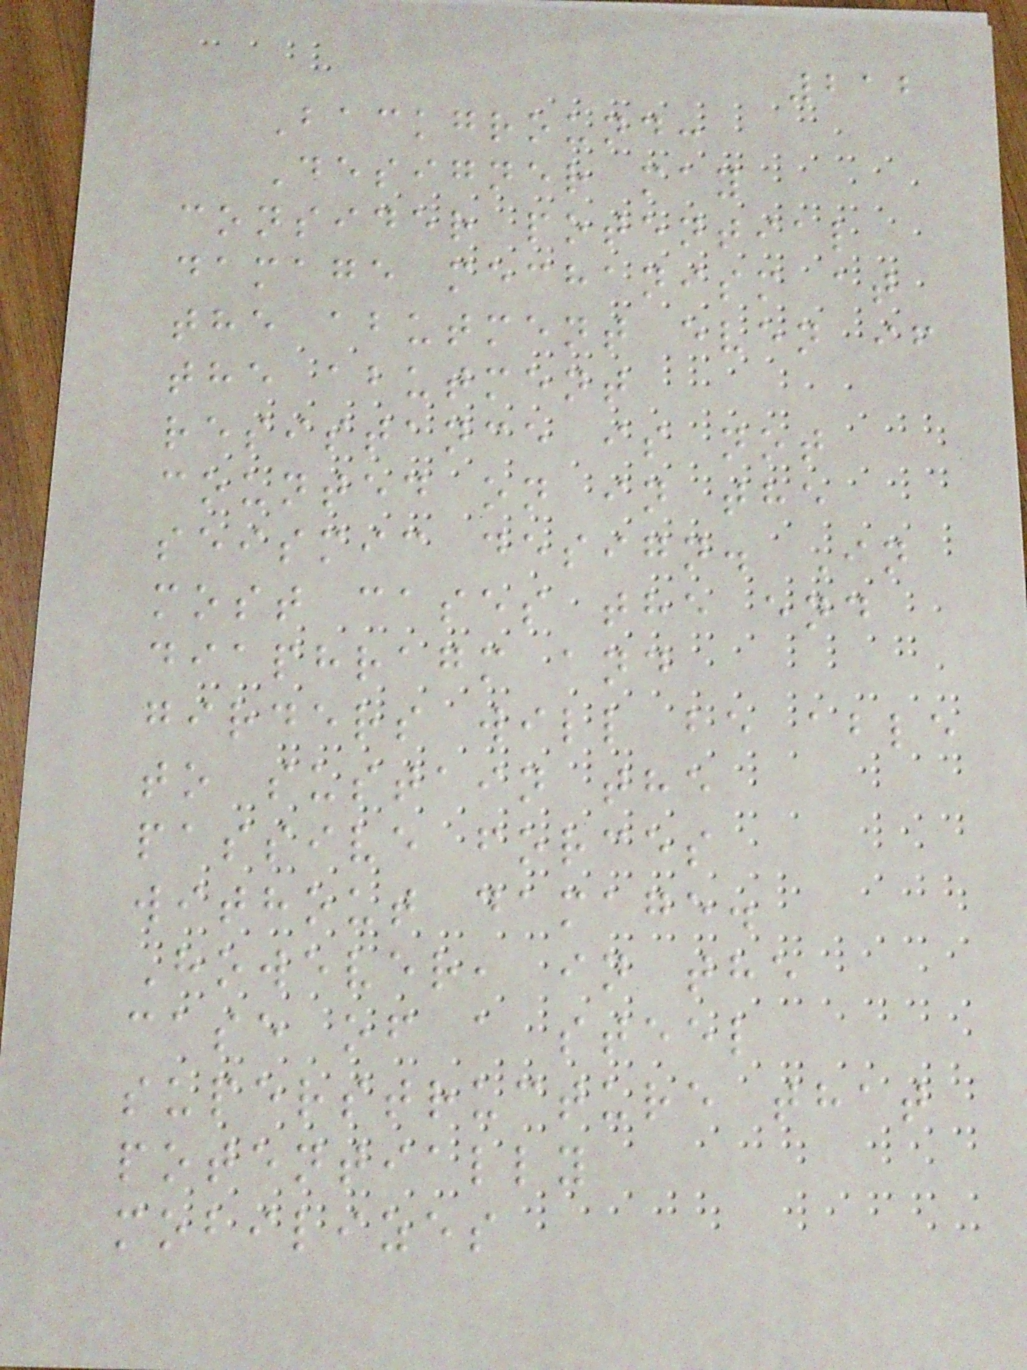212
Background:
Designer may
consider potential
damage mechanism at
the abutment even if
the abutment
resistance is not
counted on in the
seismic design. In
most cases the end
diaphragm and
girders will be able
to sustain the
passive forces
without damage.
However, in the
case of a steel
superstructure that
potentially
mobilizes
